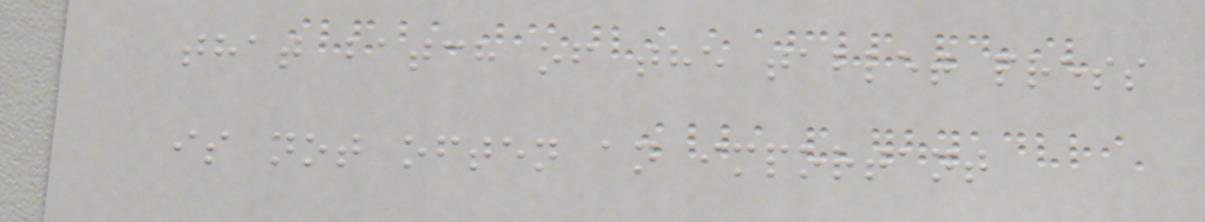that batch of the tablet press
is not often an important
